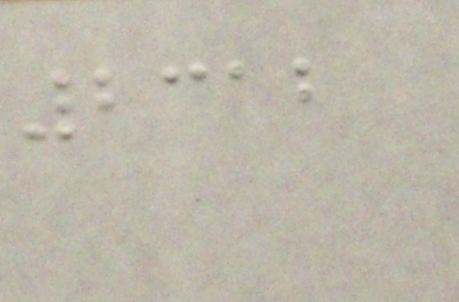2312
